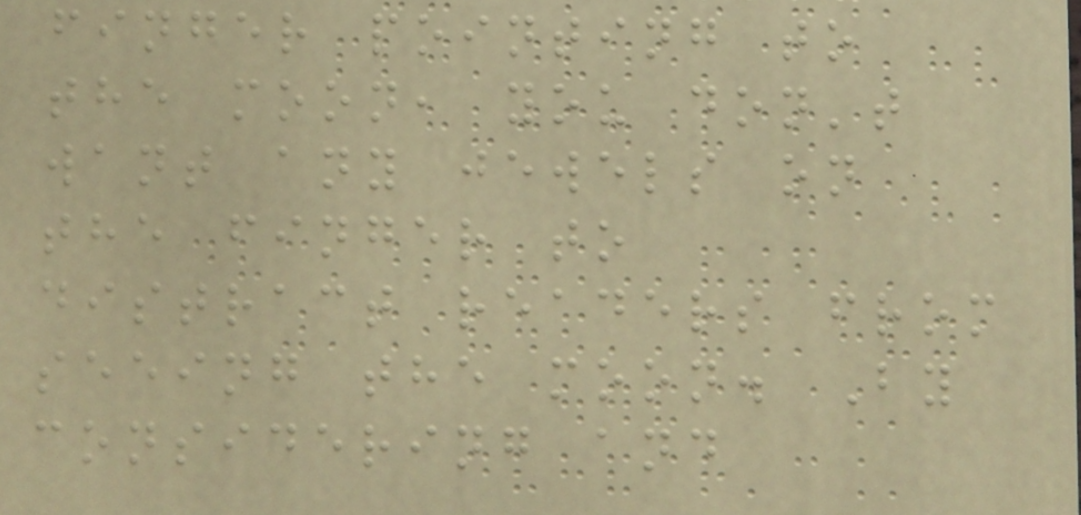finger pointing to
the moon, you don't
want any jewels on
the finger to
distract readers from
seeing the moon. By
considering and
